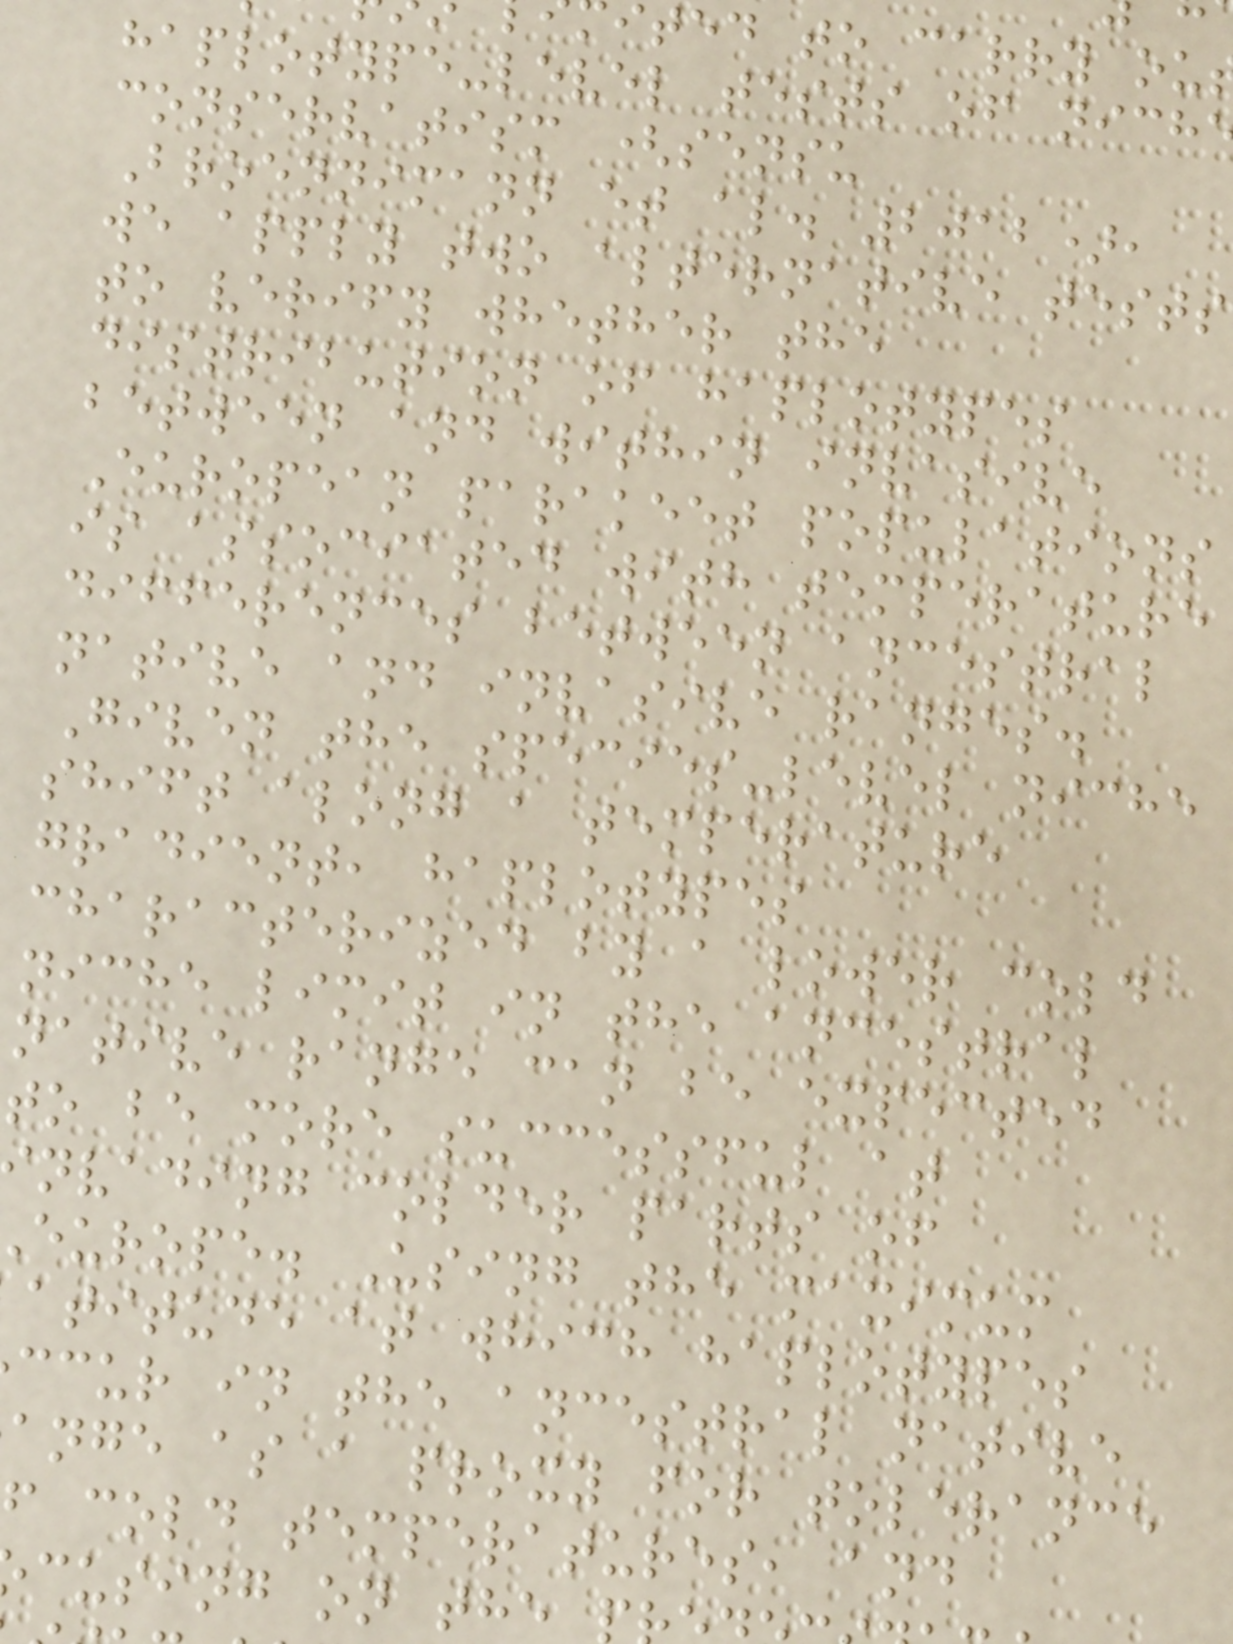ited to carry ou
haplotype-level tests of nich
conservatism (sensu
Broennimann et al. 2012),
we apply two alternative tests
to verify whether the
distribution of haplotypes
between and within invasive
European parakeet populations
is associated with temperature
differences between ancestral
native and invasive ranges.
Given the species-level niche
shift along a temperature
gradient, haplotypes
characterized by a lower cold
niche limit in the ancestral
native range can be expected
to be more successful at
nvading colder parts of
europe. Using the maximum
atitude at which haplotypes
ccur in the ancestral native
ange as a proxy for tolerance
f cold temperatures, and
cusing on the
